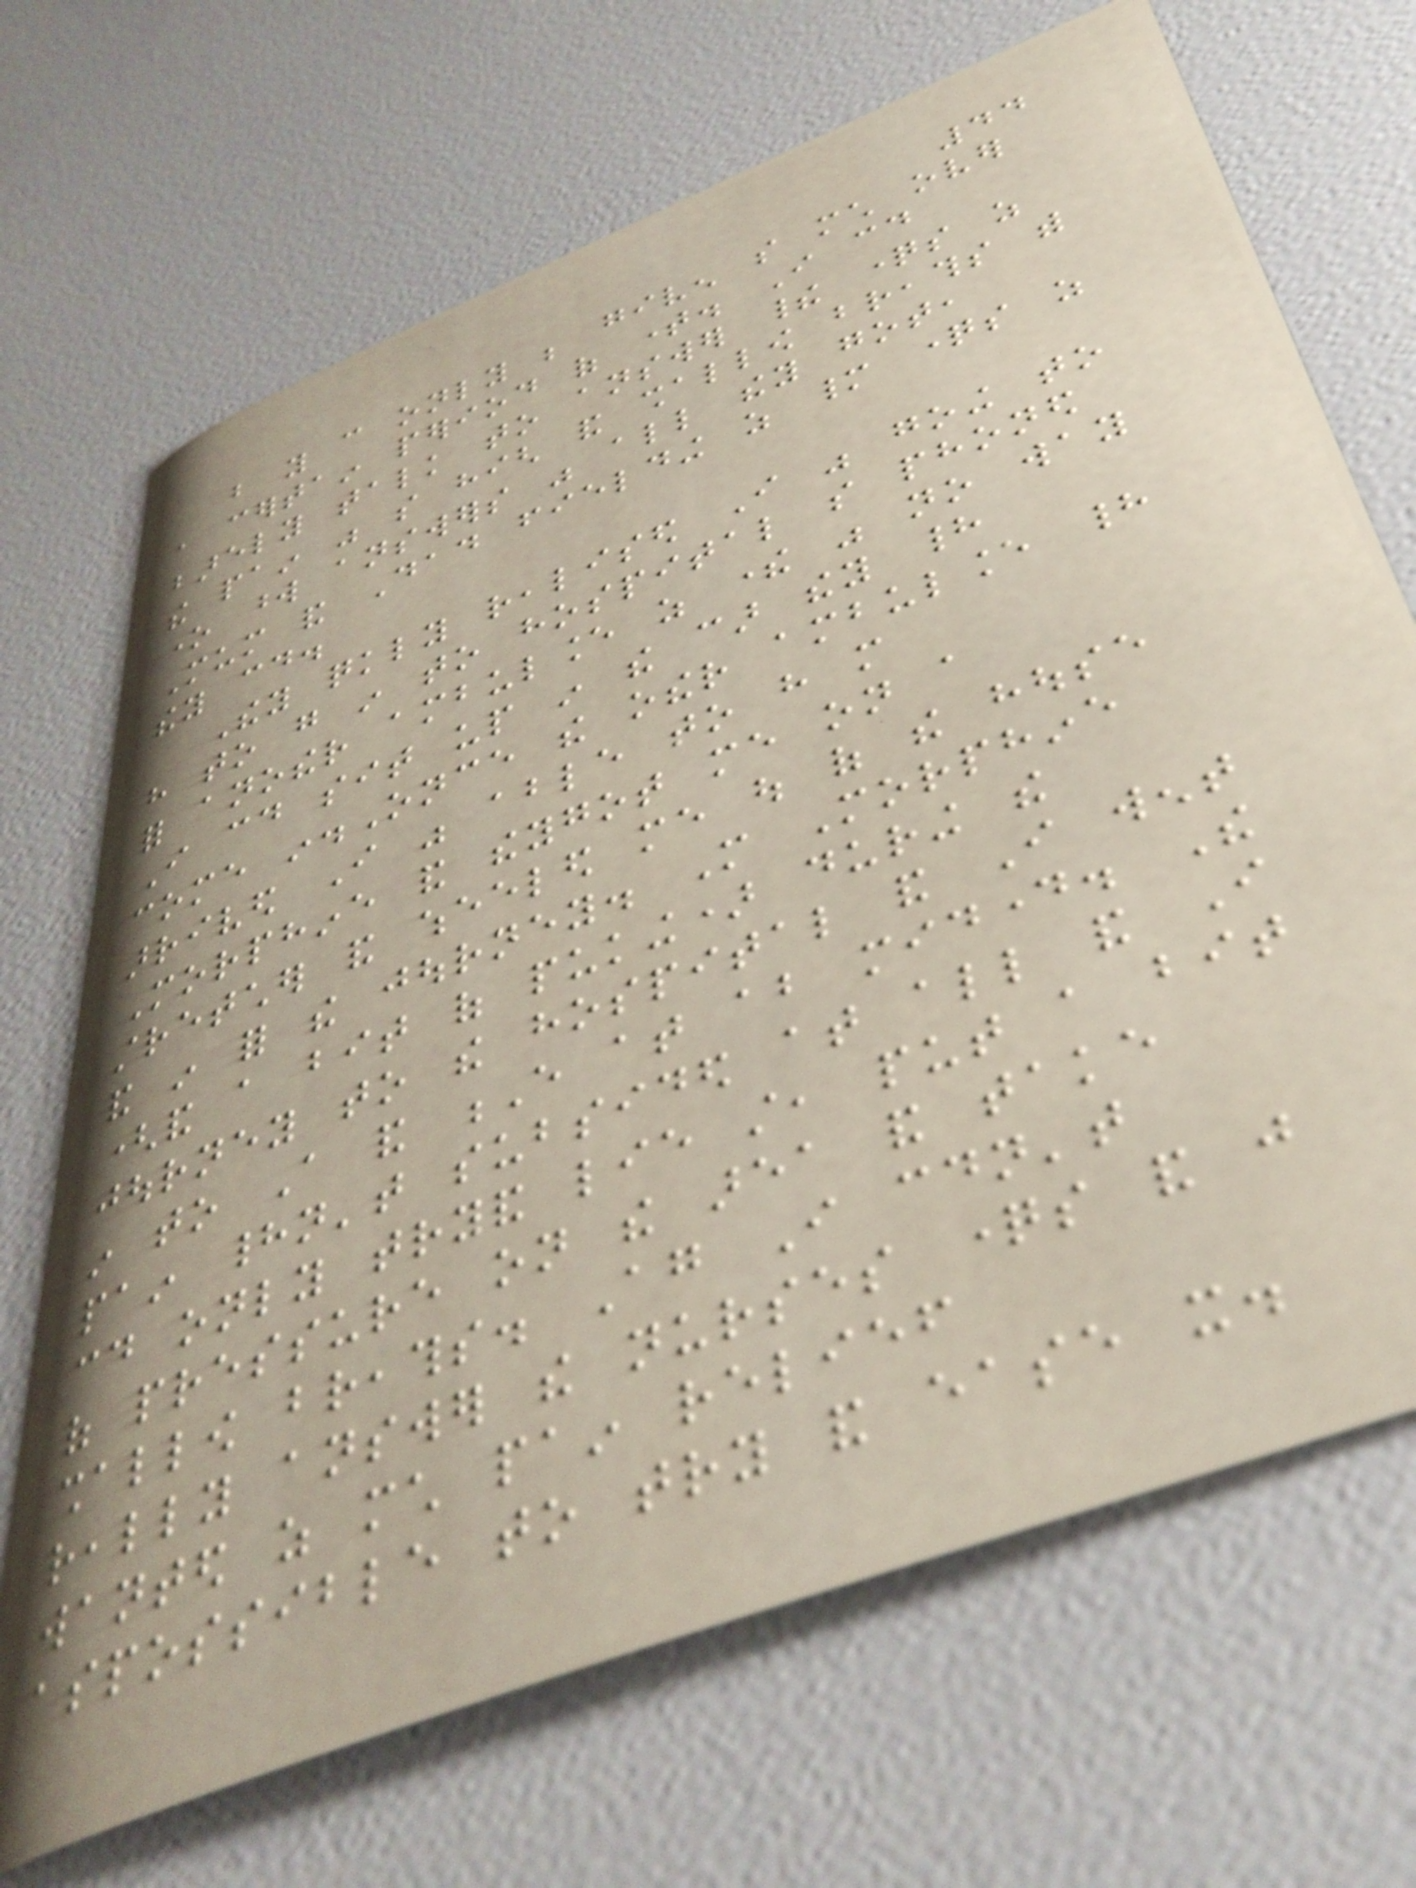44
but you can only be given so much over
a certain period of time. I could
barely talk to answer their questions as
the pain was so high and shallow breaths with
one word answers was all they got,
Mum and Dad fielding as many questions as
they could.
They quickly realised I was going to
have to go in to hospital so phoned
for another ambulance as there was no way
I could sit up in the car they had
come in.Once the other ambulance had
arrived I was able to have more
Morphine and theygot me on a
stretcher and wheeled me out of the house
and in for the journey. More Morphine
(and a bit of puking) during the
journey to the hospital and I went
in to A and E at about midday. The
pain hadn't subsided at all and I
could only tryand lie still, put a bit
of pressure on the area and take
shallow breaths. Again I couldn't
really answer the nurses questions and just
wanted as much pain relief
aspossible to try and ease it.
